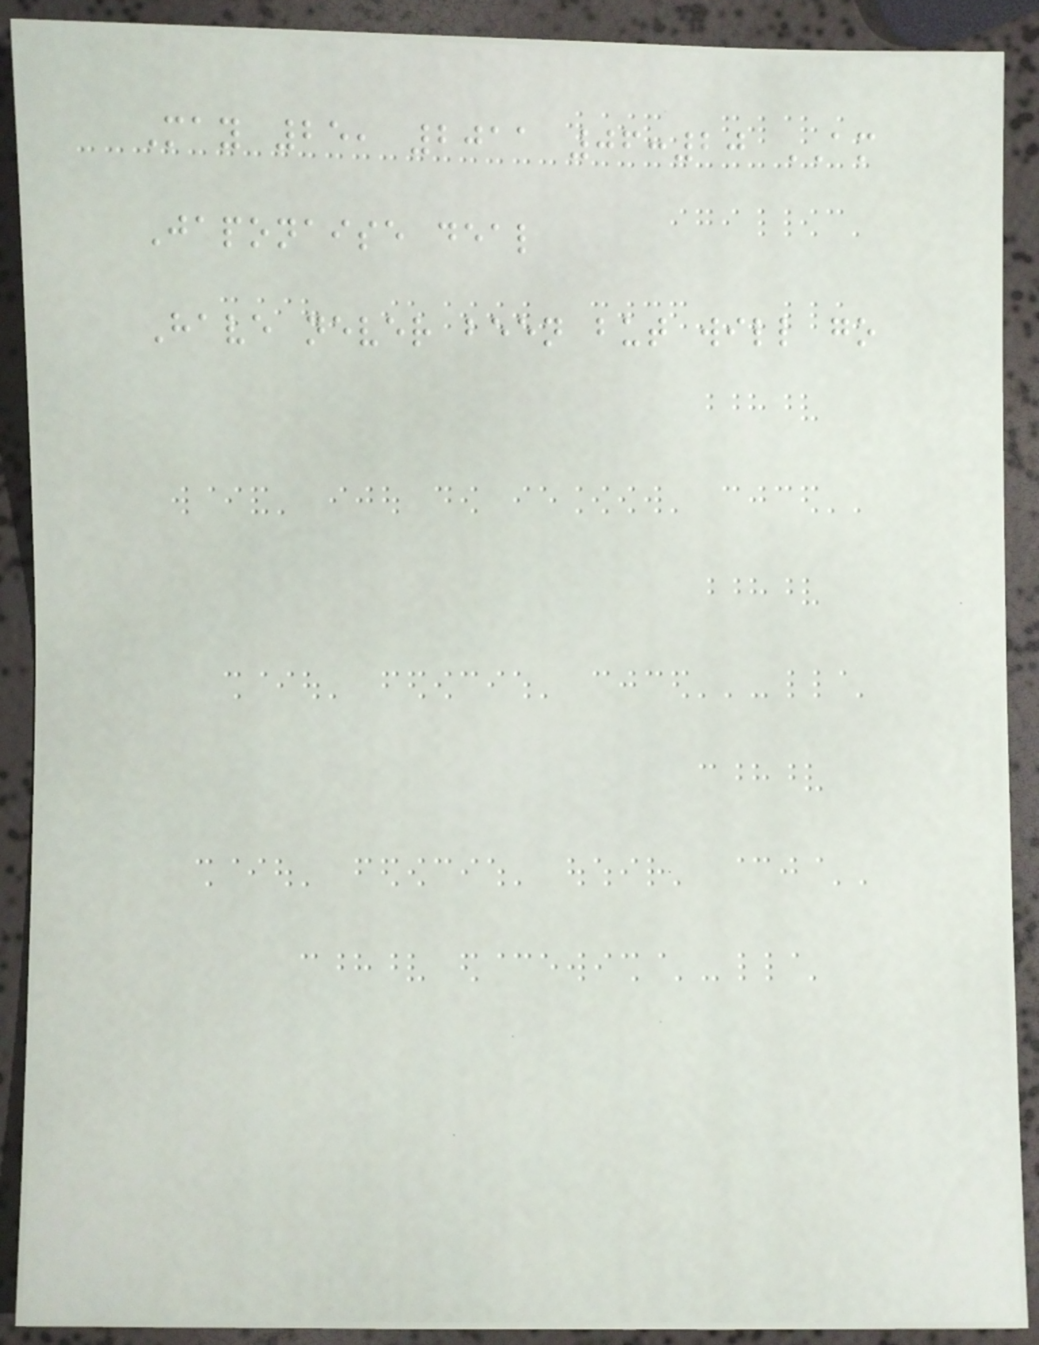May 25, 2011 06:20 AM
Japonaise deal
Have never been but will go
